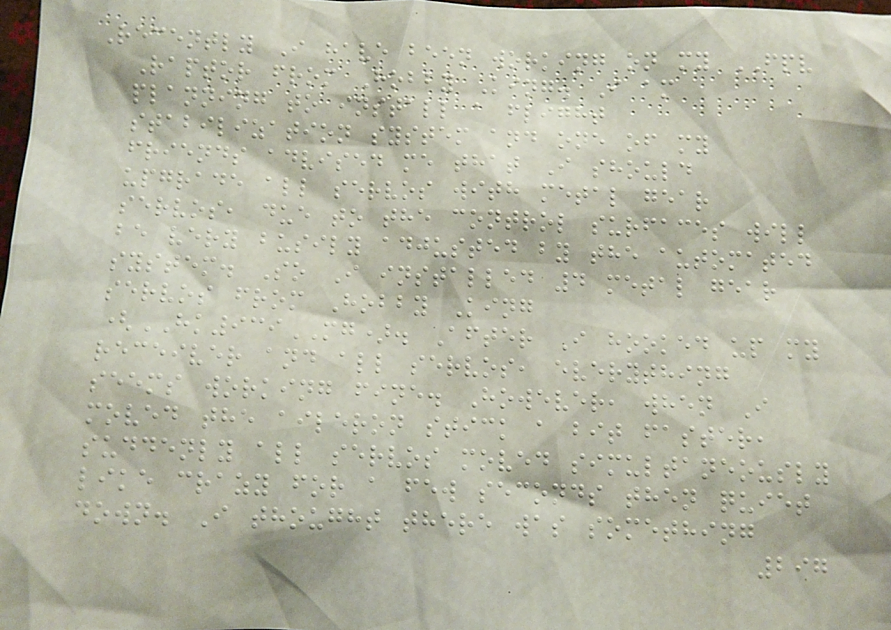Recently I have been working on my FPV
Raptor from Hobby King. I am
planning to install a flight
stabilization system and one of my
friends advised me that I should
upgrade all servos with metal gear
servos, due to the control surfaces will
be very busily adjusted by the automated
system. So I installed 4 metal gear
servos from Hobby King
(HK939MG). After I hooked up my
receiver and all servos, everything
seems working fine. However, when I
moved the aileron stick a bit faster,
suddenly all servos moved simultaneously
like crazy for a few seconds then quiet
down. I thought there was something
297
